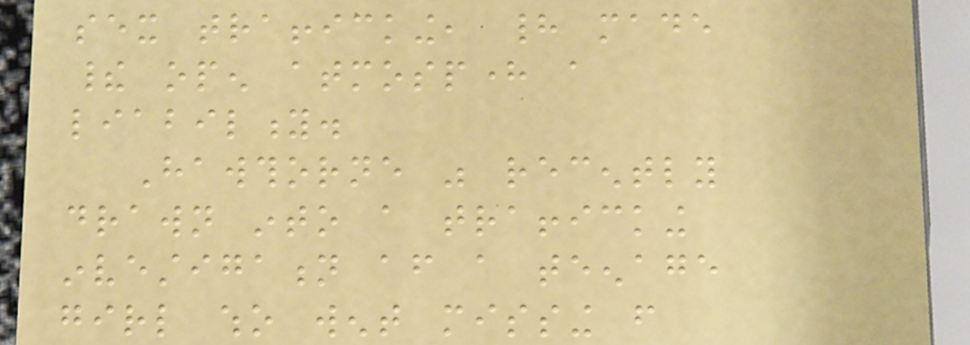sex trafficking, had made
their open atmosphere a
liability.
Hawthorne was recently
drawn into a trafficking
investigation after a teenage
girl who went missing from
